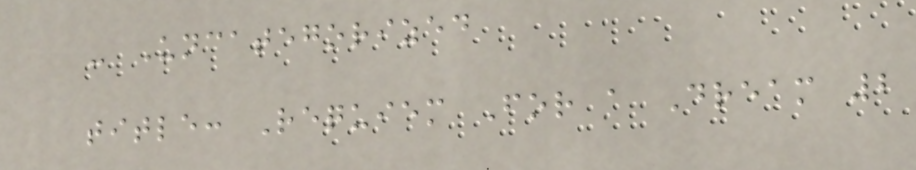- Uncategorized
title: Requiem For a Dream 2
